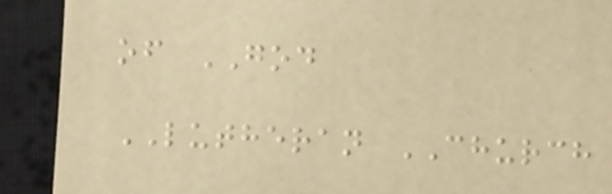of GOD
LUTHERAN CHURCH
